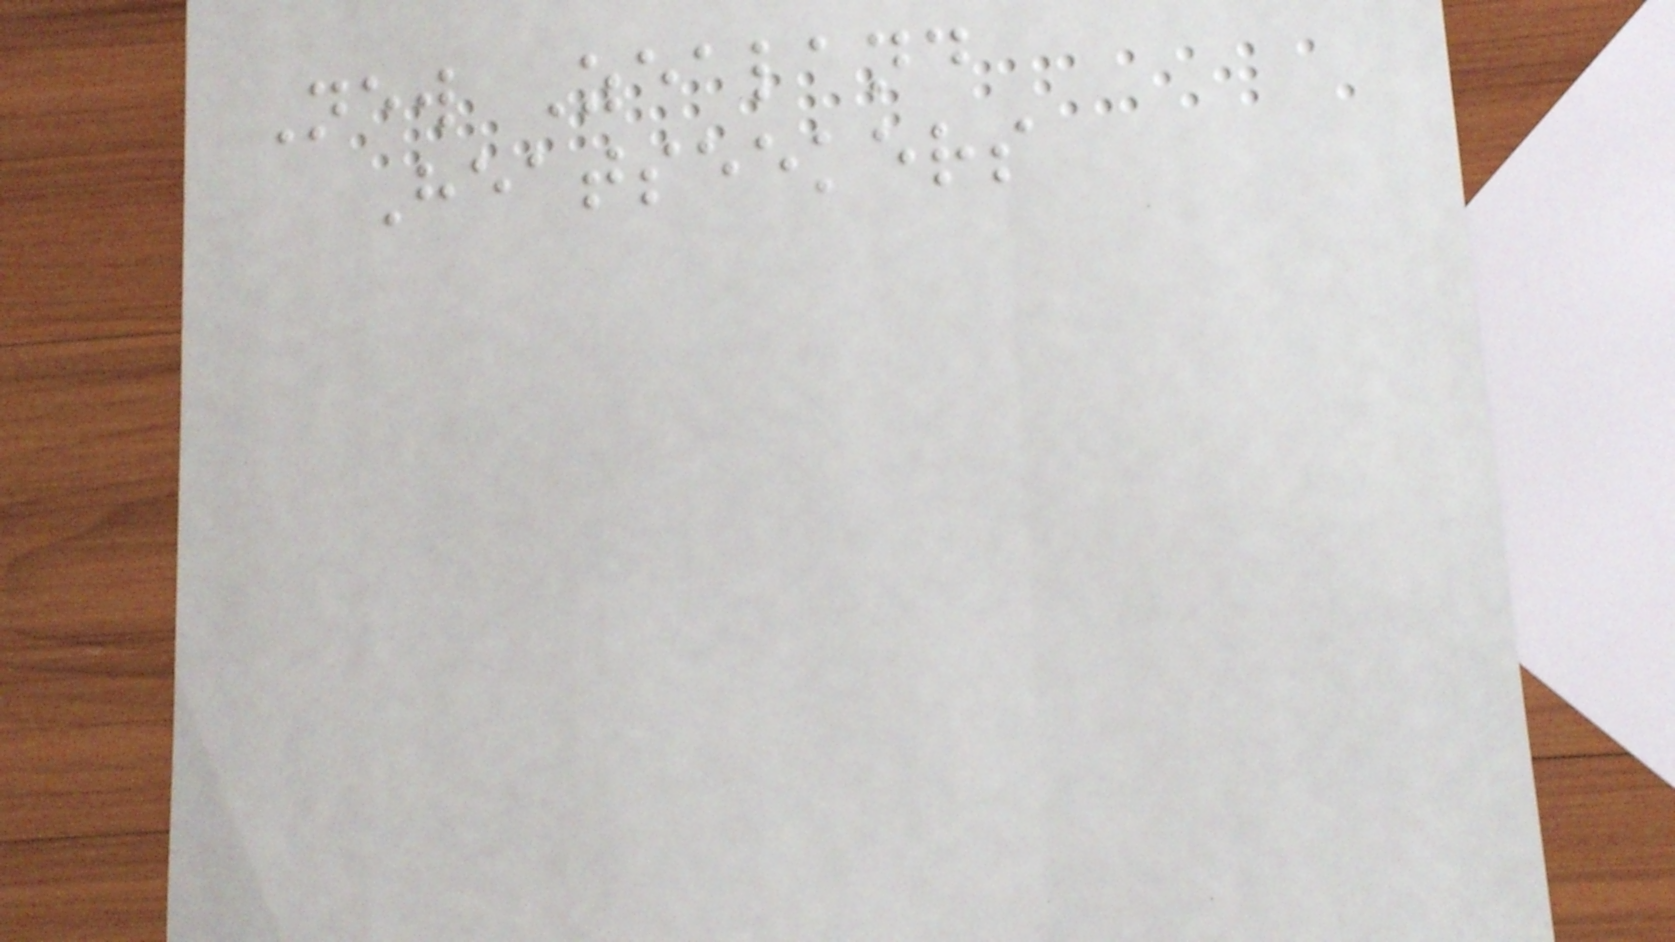New Zealand
Heatseekers
